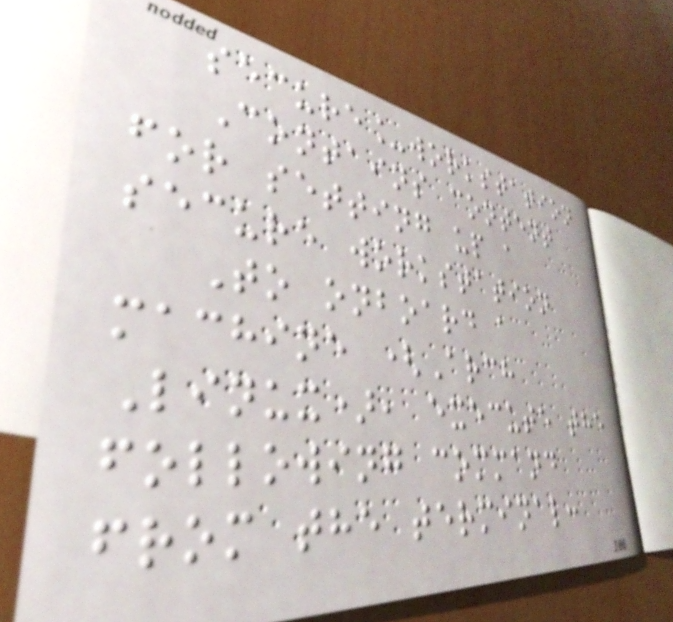secure_workstation
Contains content
for setting up a
secure workstation
To onboard a
machine (Arch
Linux), execute the
following command
from the terminal:
